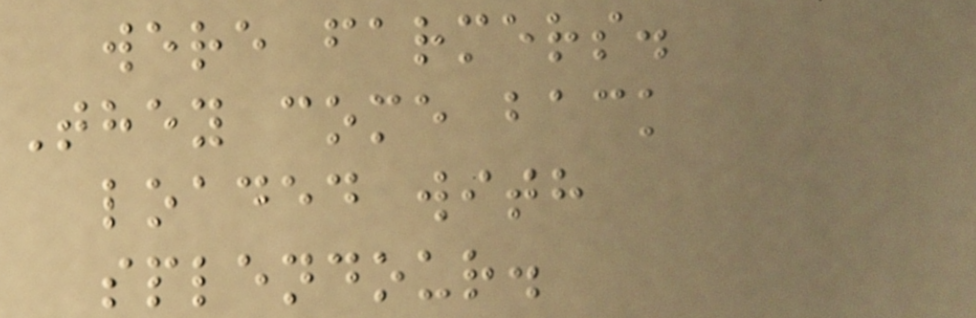were farmers.
They come back
loaded with
splendour.
